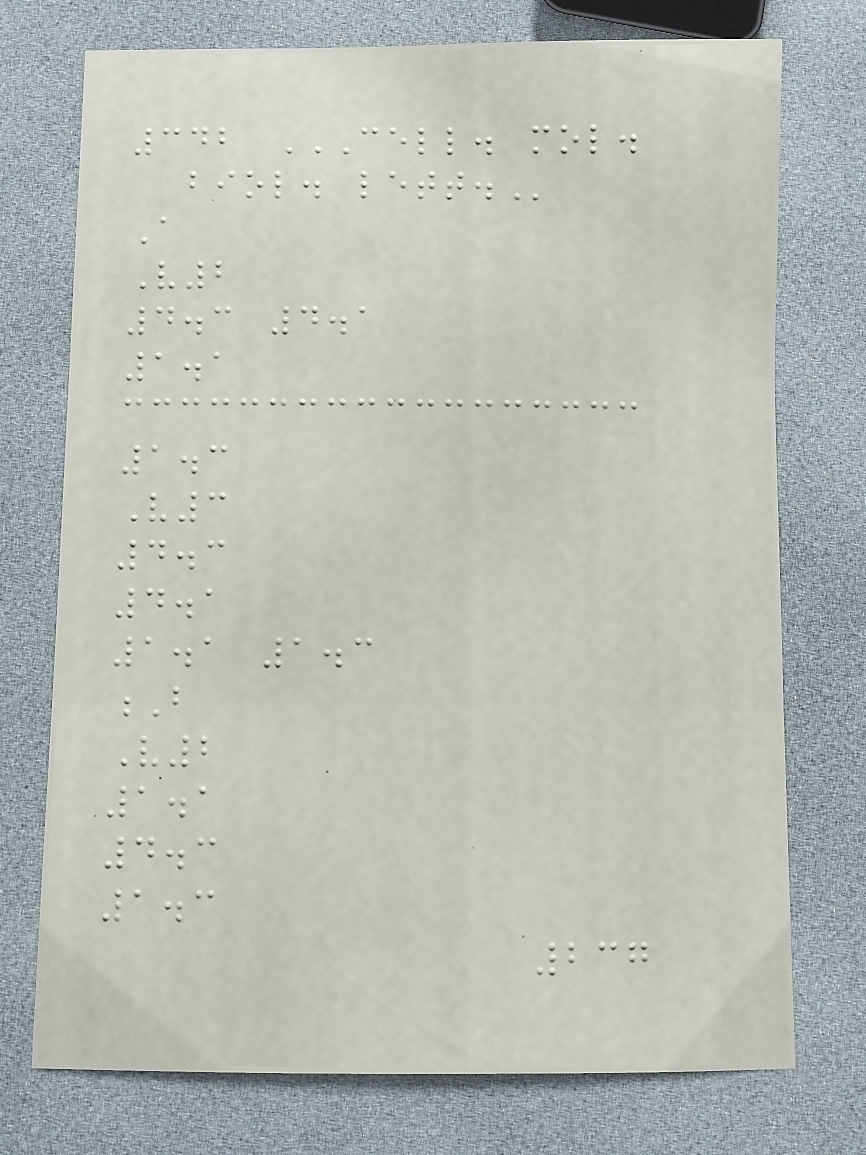342 CELL. MOL.
BIOL. LETT.
A
V2
4.3 4.1
1.1
1.3
V3
4.3
4.1
1.1 1.3
B
V2
1.1
4.3
1.3
237
